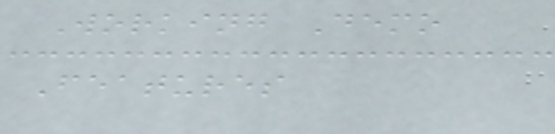Working Demo
Features
